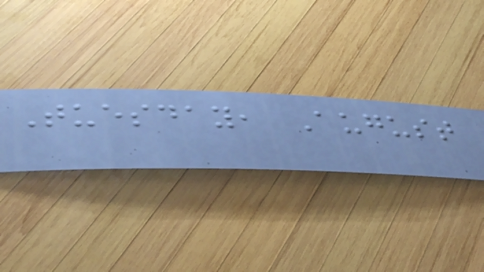Tuesday, August
